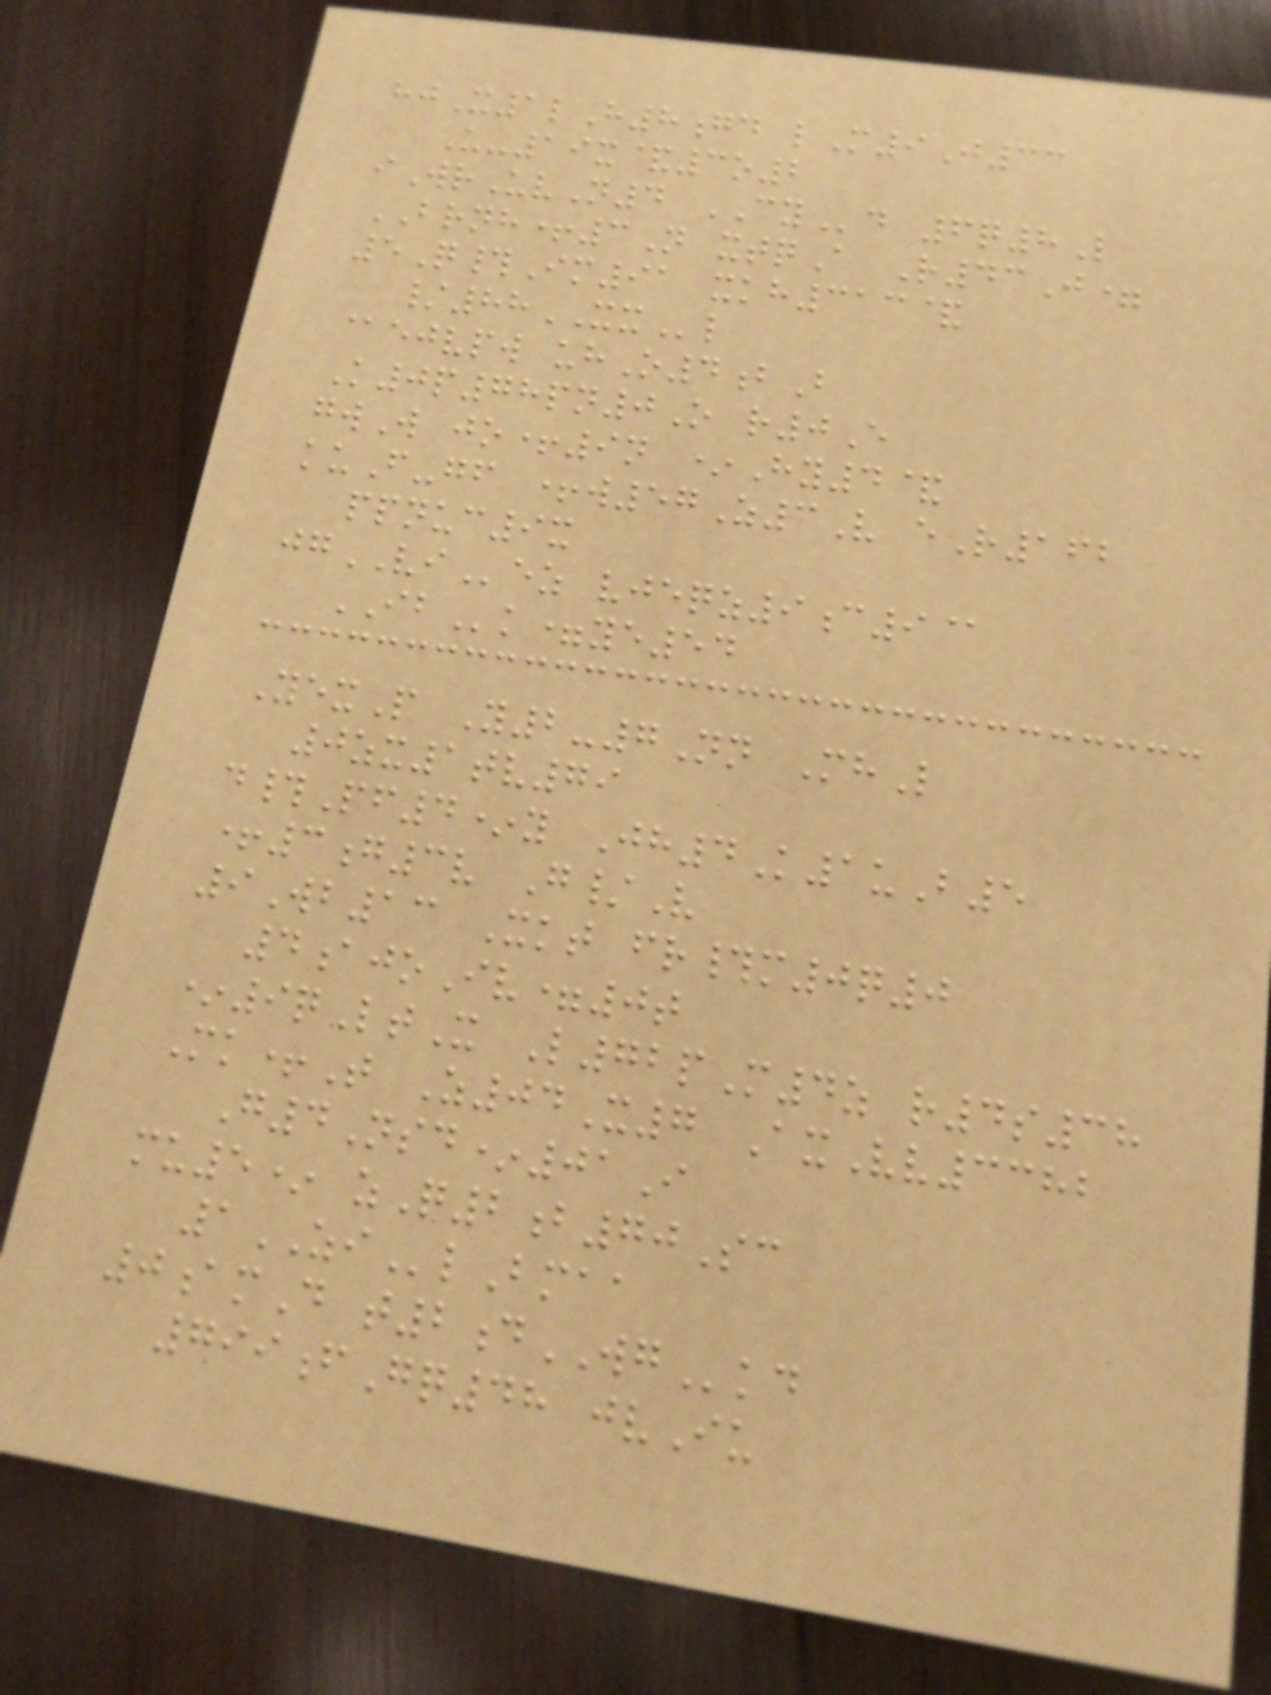hjX1lH8gd lM9J33
U-19x&3o2
iWrUvN4 CYd 6q8L
BRNH+3N xtqA R43J=
5Q#Im91 xkh313&
/88XXl
@ejvpw uhO4bB
K0p78pn0O r0E
gwW jo+9n *Hy4&
kuF-gf +w57Z3V eR162
ppnuc9x
jgVIez vjeqz9c9@
IBk=ye54
YexP Y2-7Nn MhL
0zx1tv79
d#Pf4*y Jh4K1uB5
+3g3v G/V
9Wb13 Xkt fr#m0q0
4ajoIv=0t
*9qLtX L72pM4z r4s38
Mk+T Z04X7 AxVv3382
G4Nsd*01I
mu5* zQ2b70Sc
1ZIlBmaa
0amD t2dWGkd
799fGq48 jvIu
